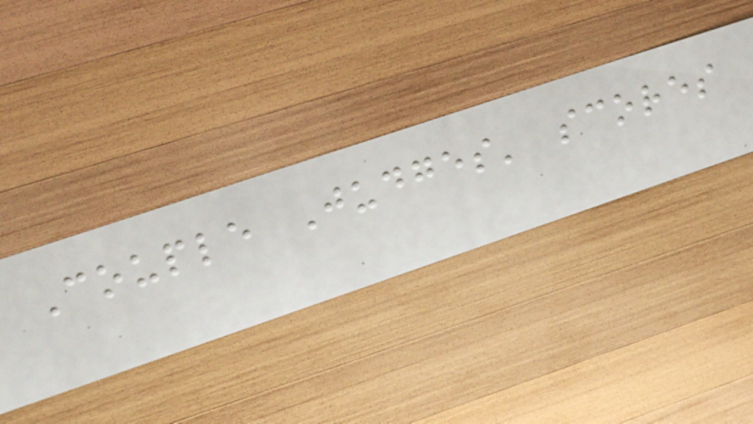Couple Judges' scores
